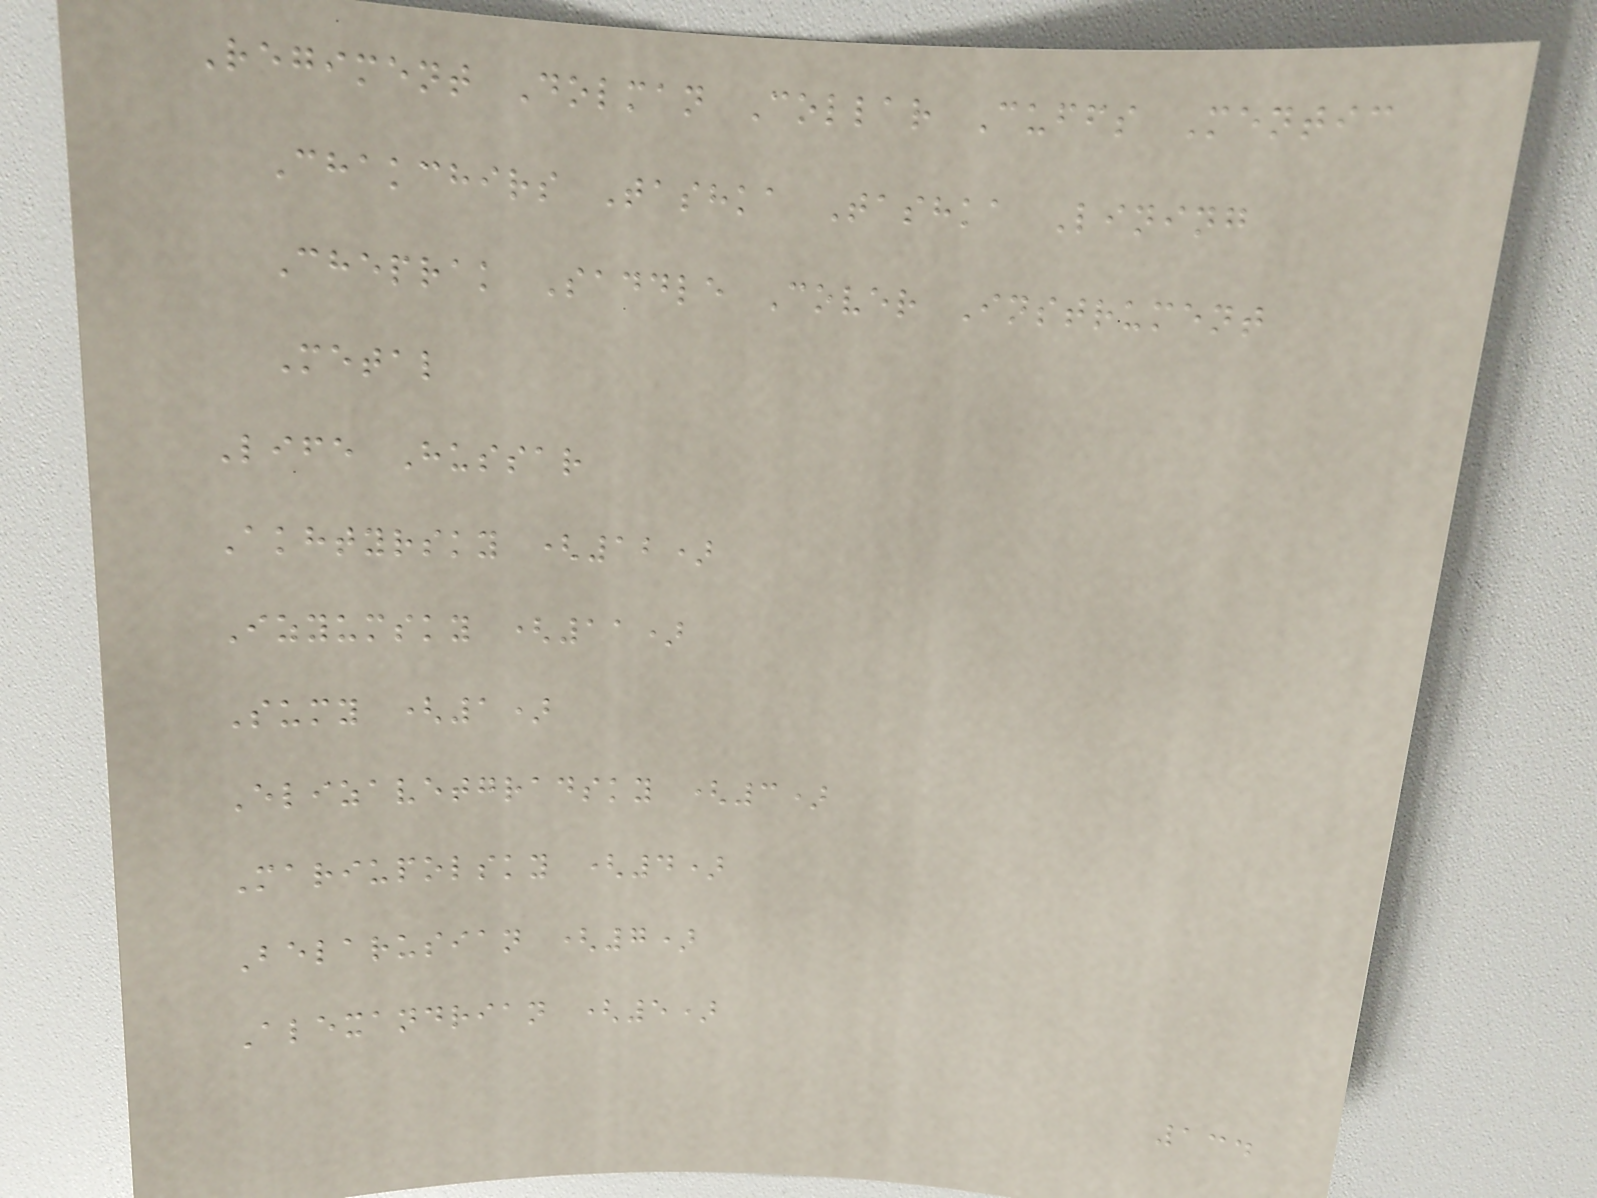Regiment Dolman Collar Cuffs Mentic
Chakchirs Tashka Tashka Lining
Cheprak Saddle Cover Instrument
Metal
Life Hussar
Akhtyrsky (12)
Izyumsky (11)
Sumy (1)
Elizavetgradsky (3)
Mariupolsky (4)
Belarusian (7)
Alexandrian (5)
134
